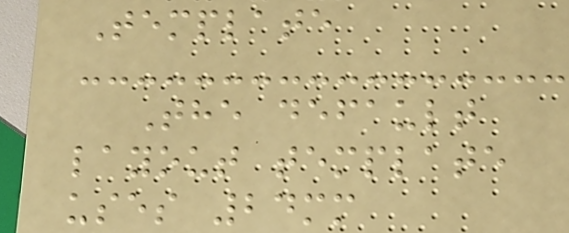Template
The default
layout template
uses 24mm
